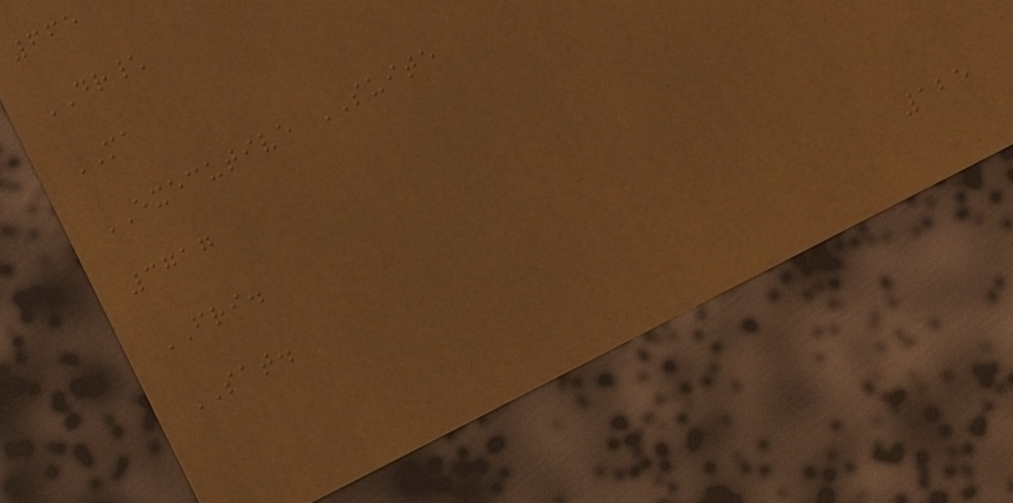665
DR\
MA
EXECUTIVE SUITE
3717
FRI.
SAT.
125
